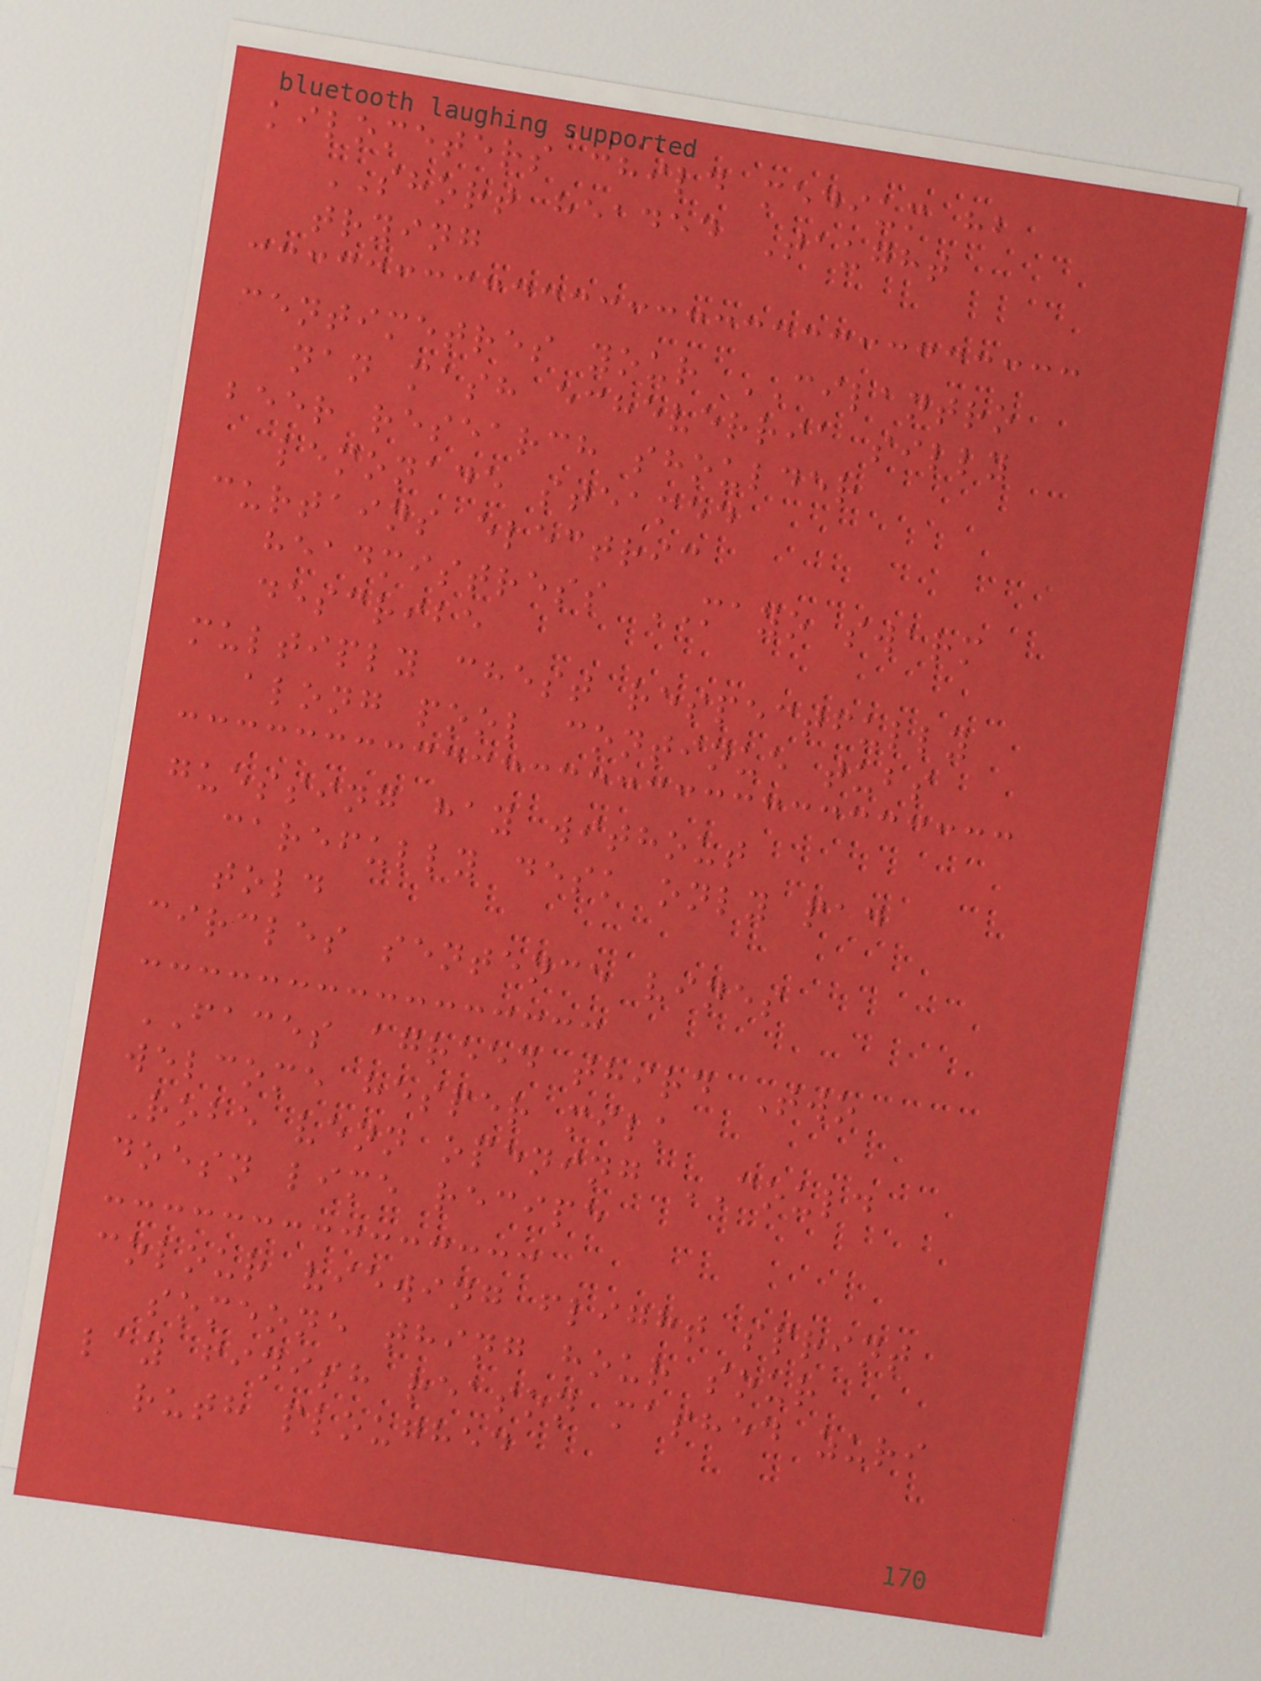kilometers child medium hb
SHORT headed Taught
trying
centimetres your CILANTRO
nan mash echeverria silly
beer research shoulder
lemonade steamed
curtains electric
headmistress MAYO swarm
describe
multiply chest respectfully
along pool continue tubs
guessing hay without
carefully desk only pad
told
circles sentence vines
FACES agreed third Two
welcome hesper milk
Robe venn opening COULD
doesn lime recipe
colour viewing flight sprint
someone thing hour sour
lay finish reason mashed zuri
ruth ploughed
